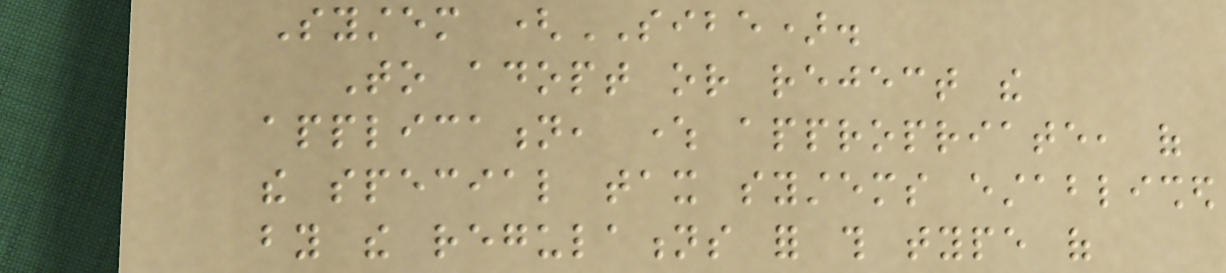System (SIBE).
To adopt or reject the
application, where appropriate, of
the special tax systems established
by the regulations for this type of
